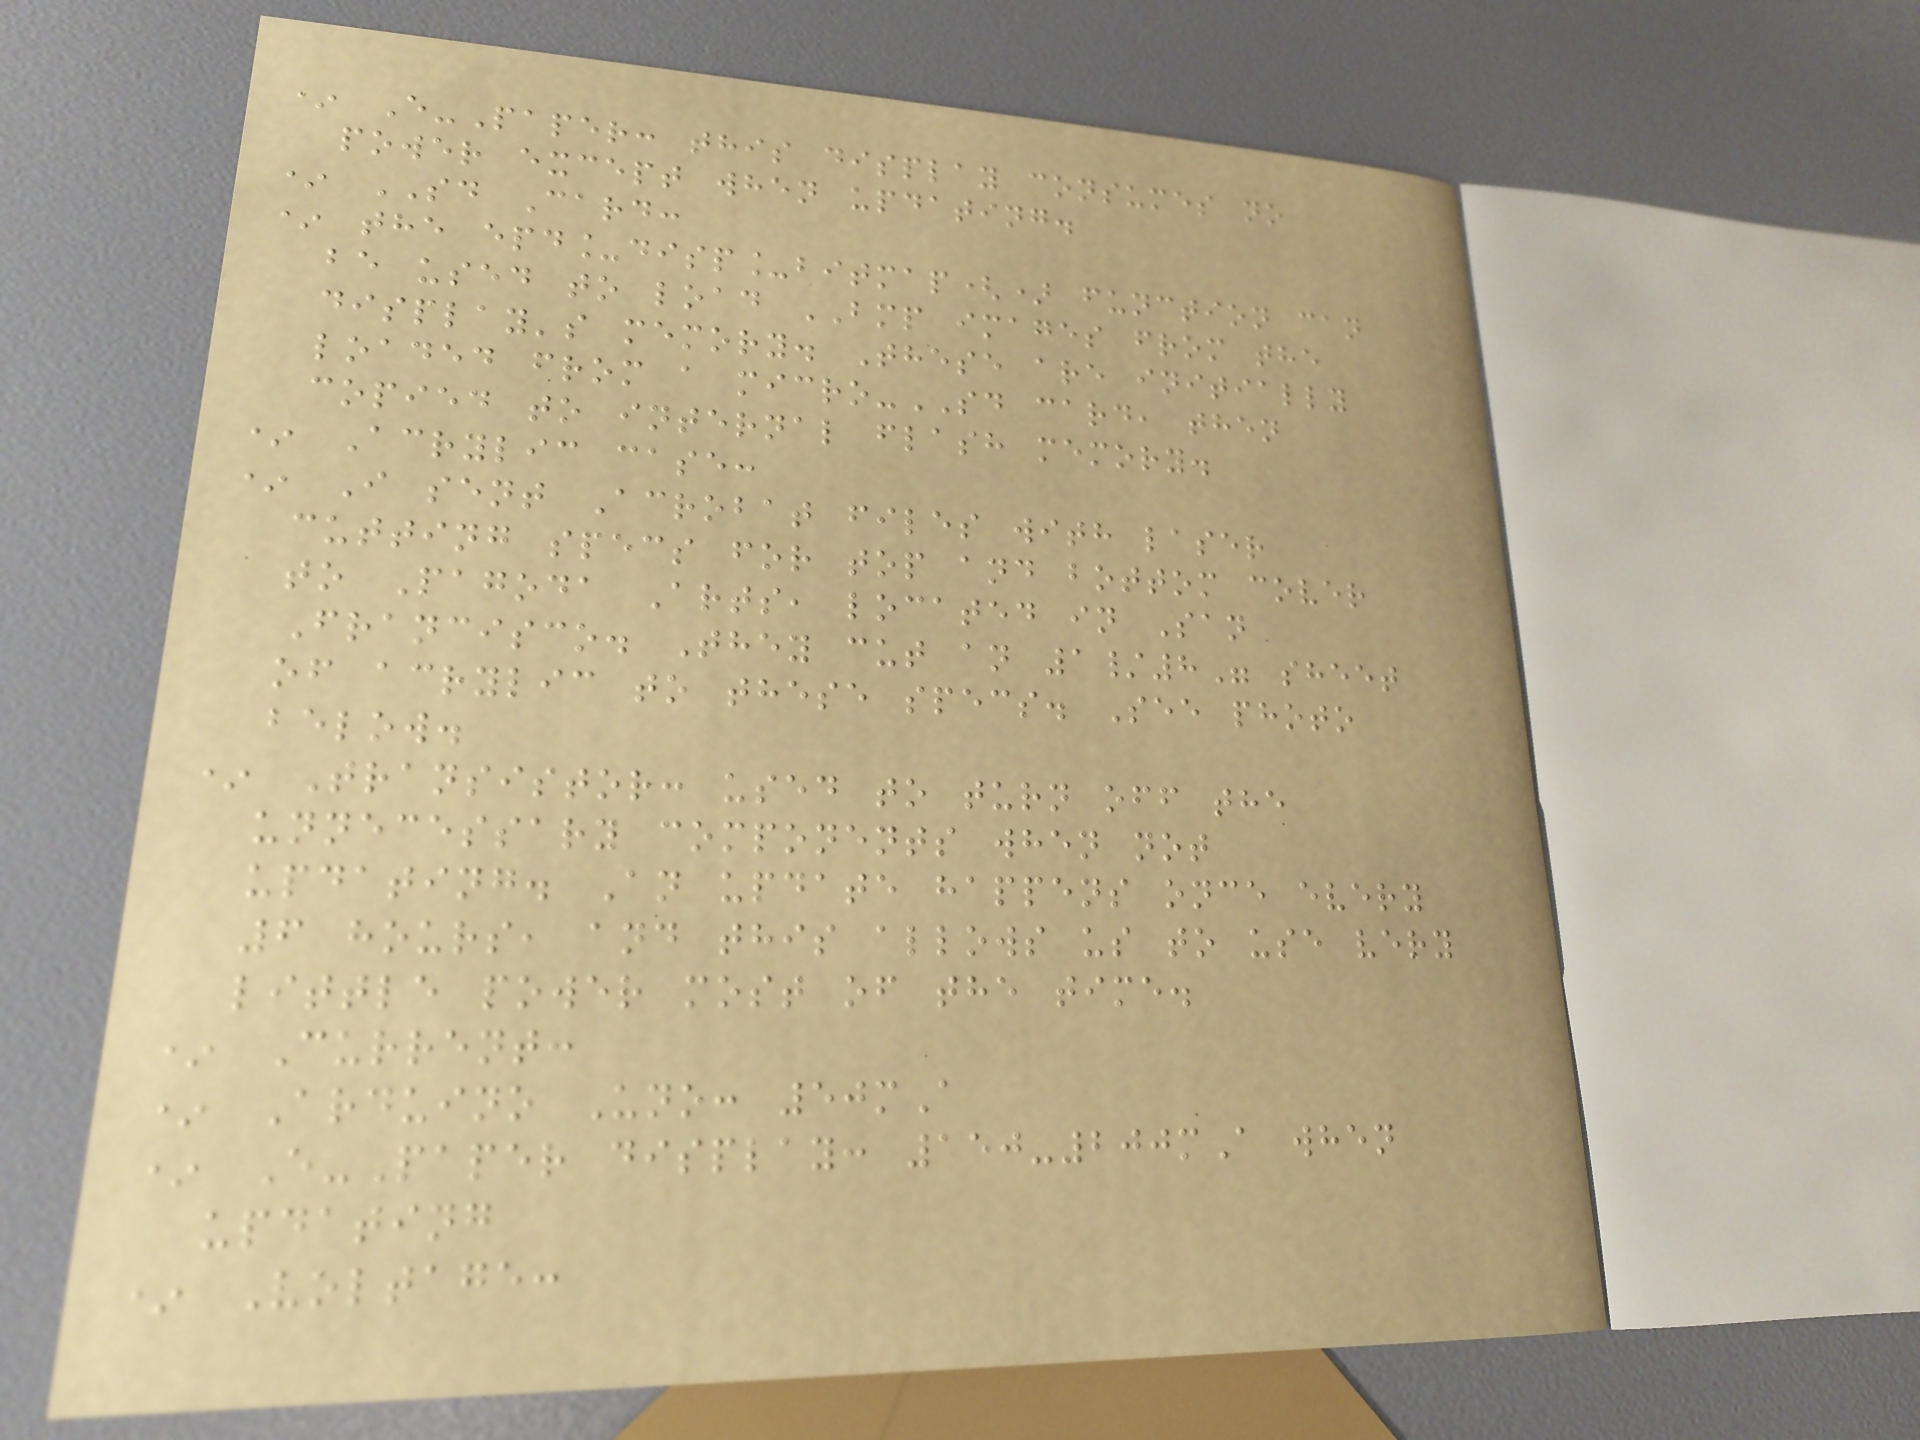* E-Paper: this display consumes no
power except when updating.
* SD Card:
* the epd_disp_bitmap() function can
be used to load BMP images from the
display's memory. These are initially
loaded from a micro-SD card, then
copied to internal flash memory.
* Acrylic case:
* I sent Acrobat files with laser
cutting specs for top and bottom cover
to Pagoda Arts, located in San
Francisco. They cut an 1/8" sheet
of acrylic to these specs. See photo
below.
* Transistor: used to turn off the
unnecessary components when not
updating. An update happens once every
6 hours, and this allows us to use very
little power most of the time.
* Current:
* Arduino Uno: 50mA
* E-Paper display: 150-200mA when
updating
* Voltage:
